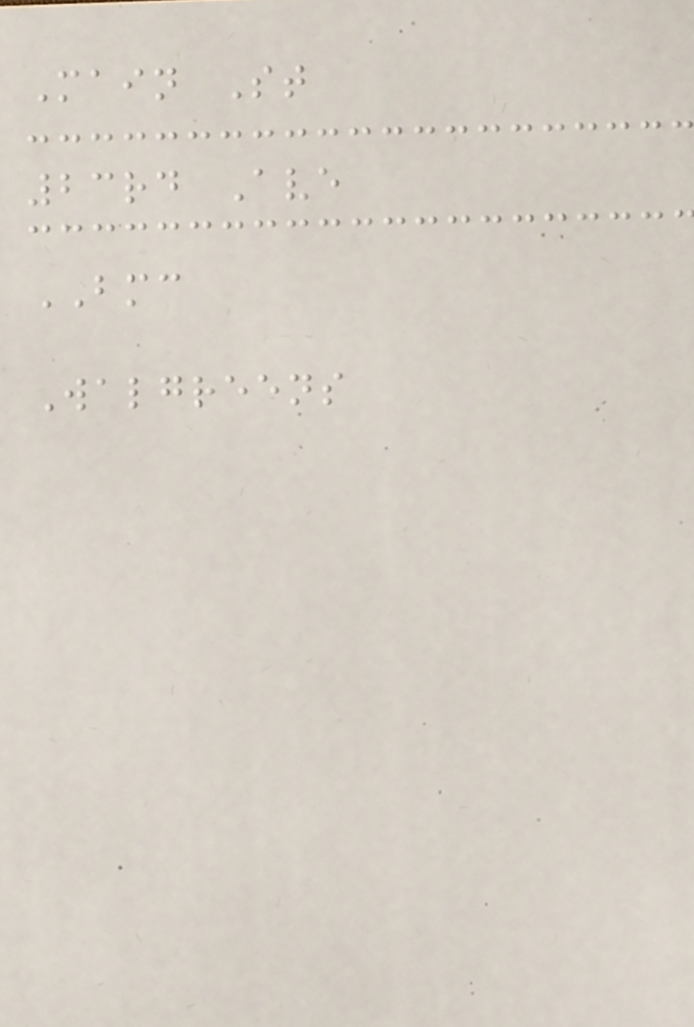Main St
23rd Ave
BMC
Walgreens
